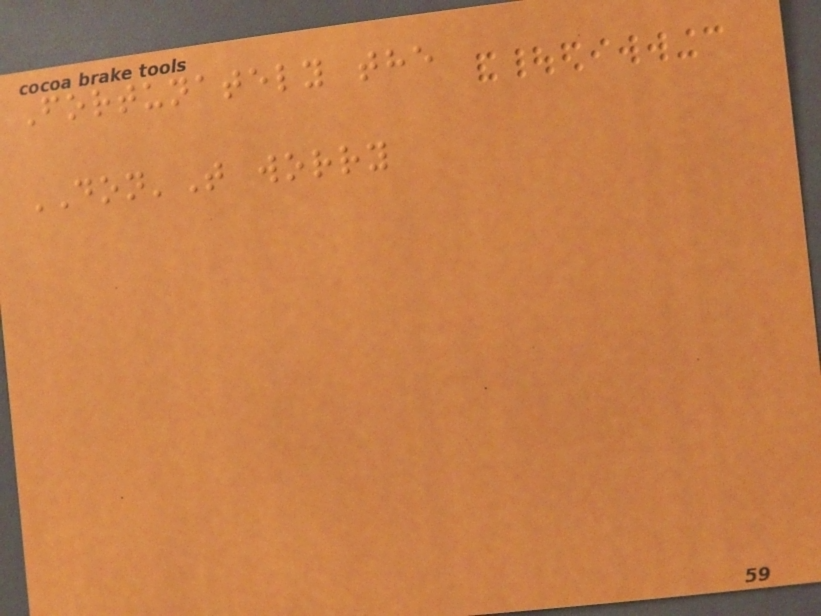Fortunately the
DON'T worry
